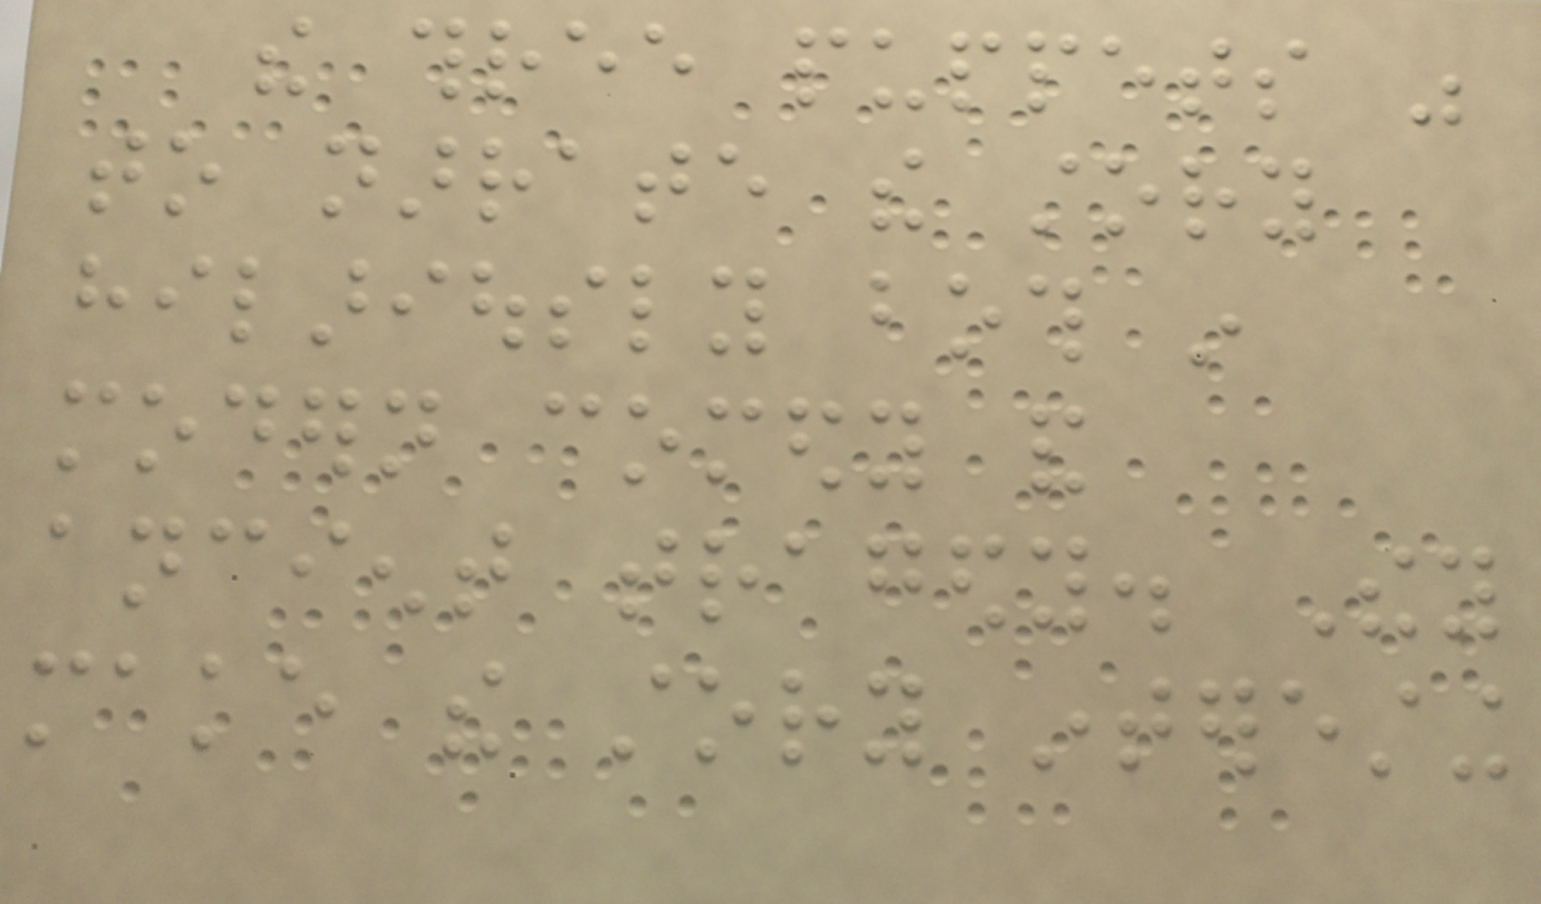the three puppets was
to narrate the story
hilariously both in
modern comedy and
ancient tragedy. They
make the story interesting
